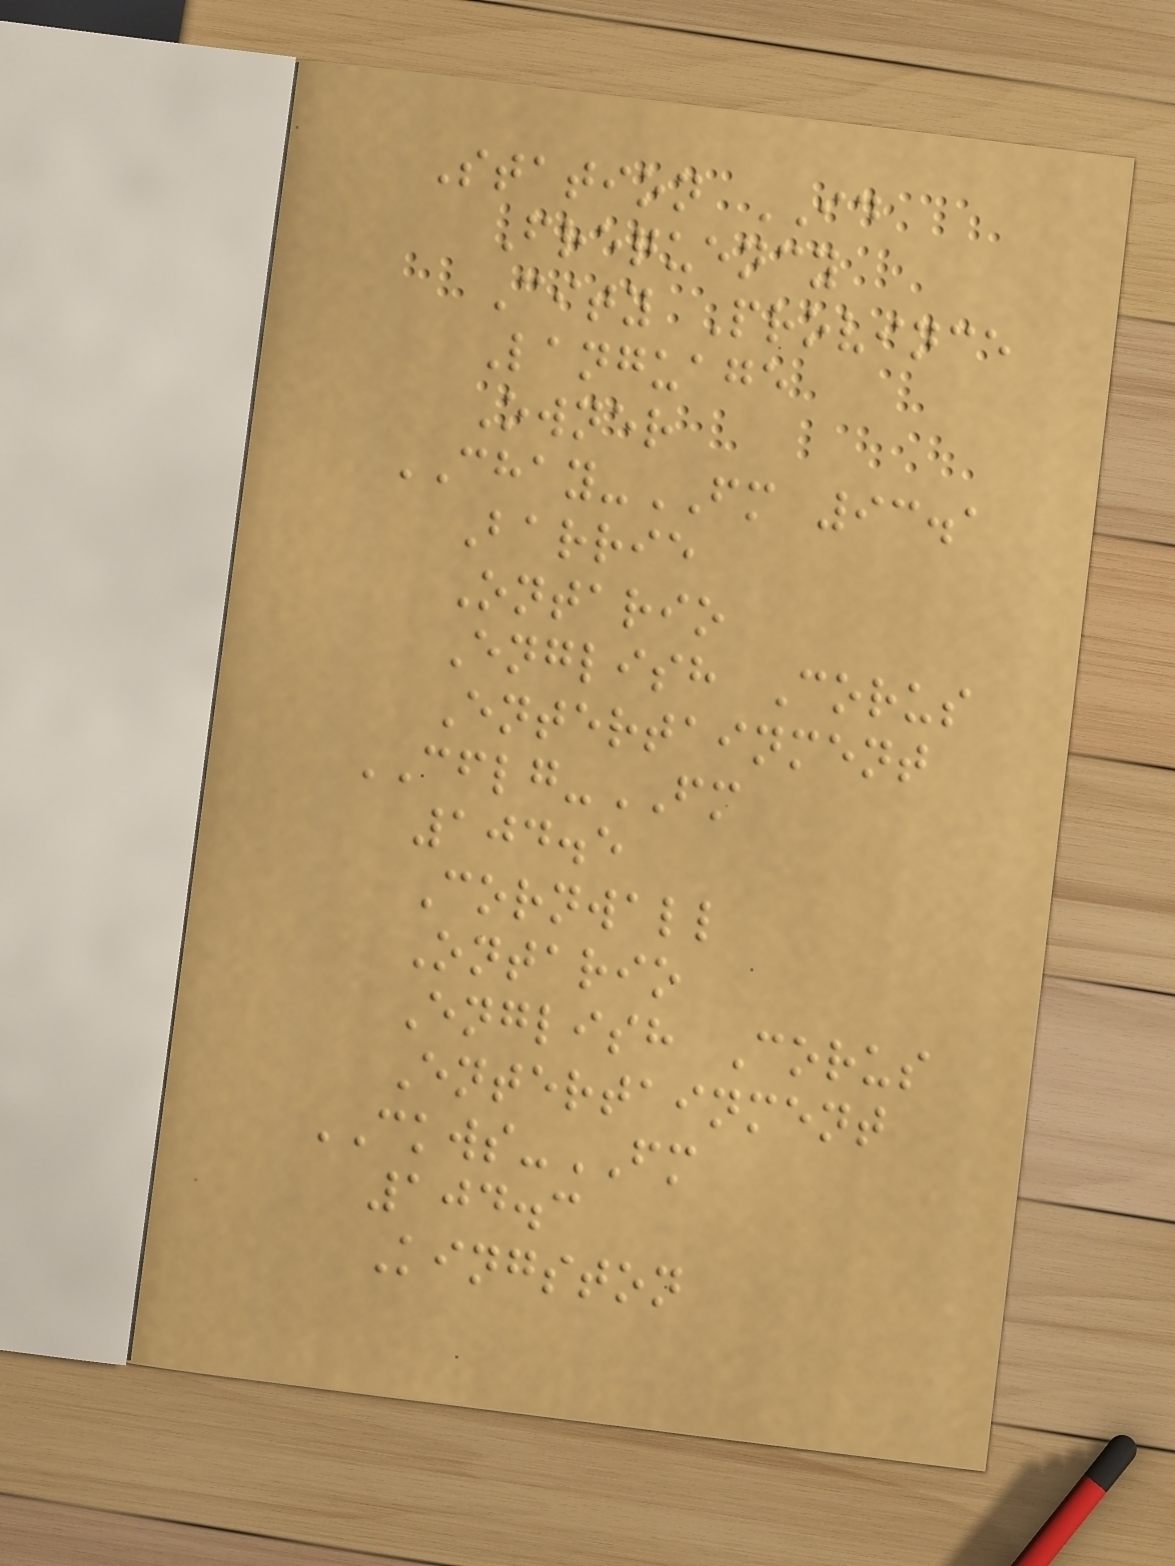Station ID
Frequency
City Province
Language
Owner
CHAY-FM 93.1
Barrie
Ontario
English Corus
Entertainment
CFLG-FM
104.5
Cornwall
Ontario
English Corus
Entertainment
CKWS-FM
104.3
Kingston
